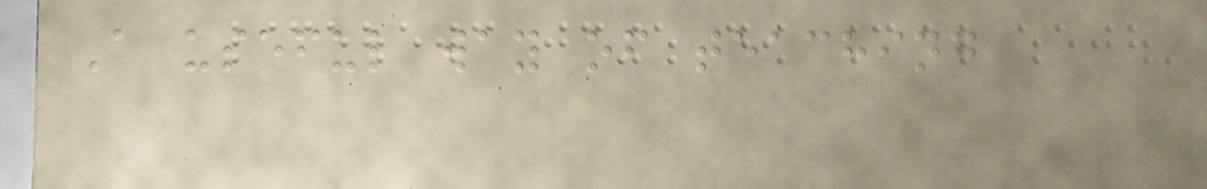A useful way of teaching
